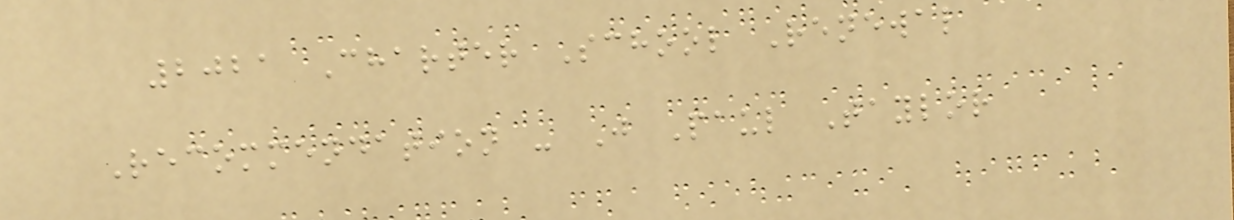2021 Charter School Renewal
Recommendation - J Paul Taylor
